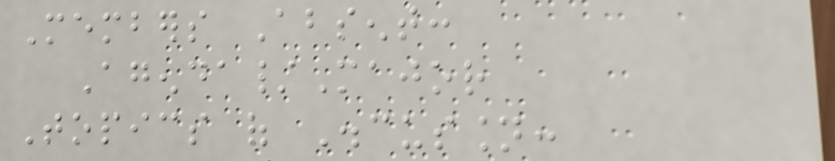Members Absent:
Agenda/Major
Topics of Discussion:
